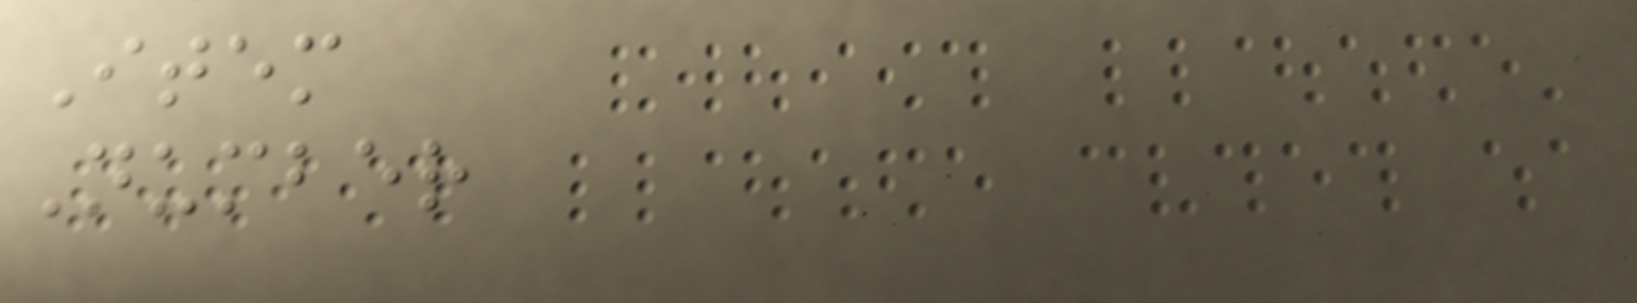Item
Number
